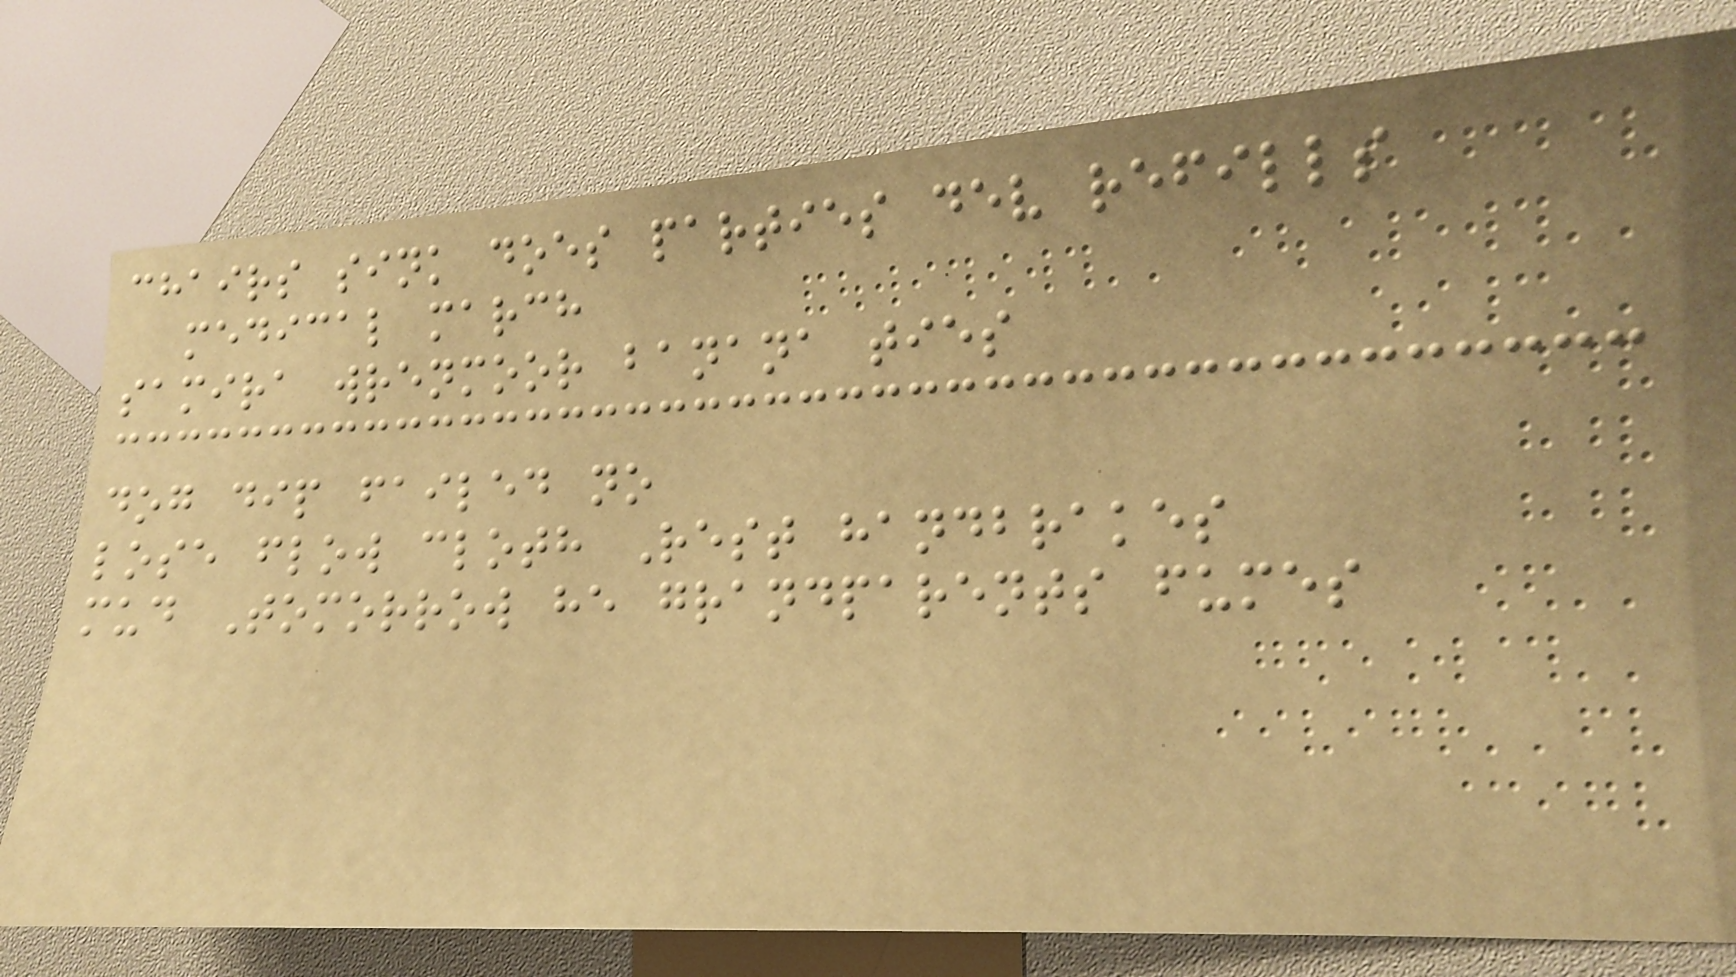chairs sink does parties dev refills
medical march
samira wrenmoor banana ties
dog dip failed no
lose flow cloth Rest handbrakes
mud Tomorrow he grandparents fumes
